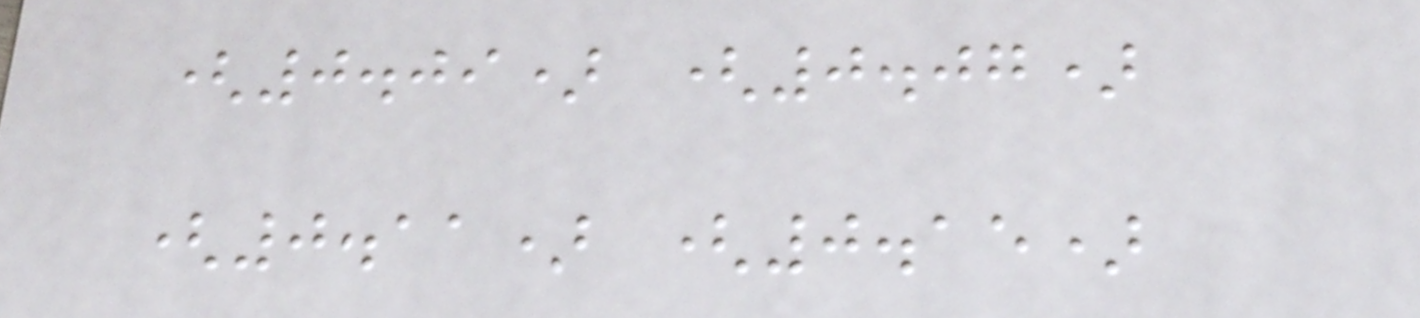(0.09) (0.07)
(0.11) (0.15)
